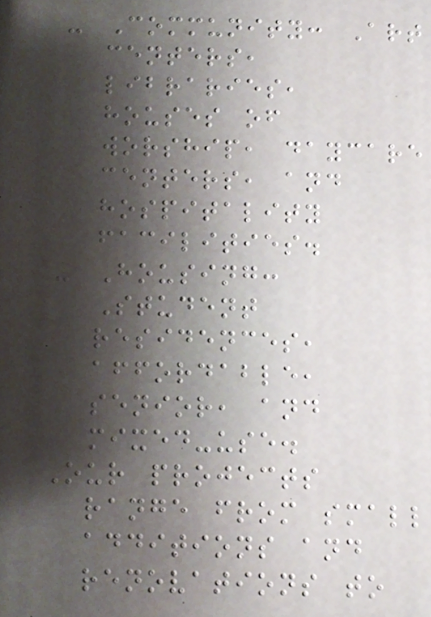- Community: Art
centers,
libraries,
houses of
worship, daycare
centers, and
hospitality
facilities.
- Housing:
Student
residences,
affordable,
senior, and
mixed-use.
Our projects
range from small
additions and
renovations to
